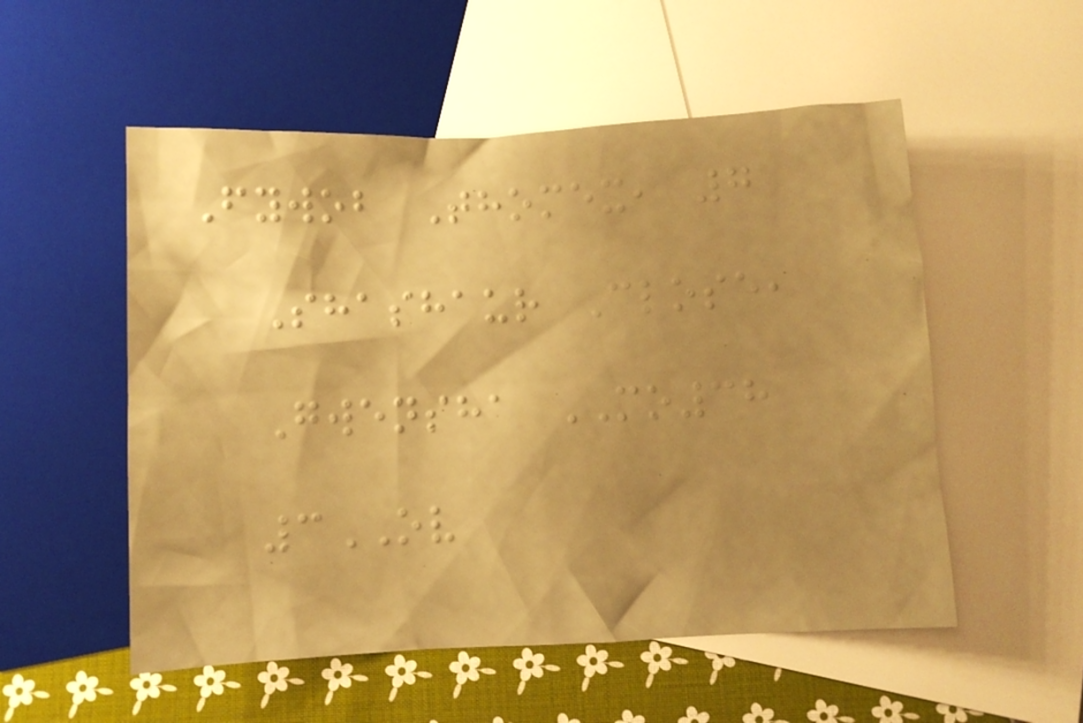Fywob Thomex, 7
Shashaur Close,
Gwensha MO38
3OV
